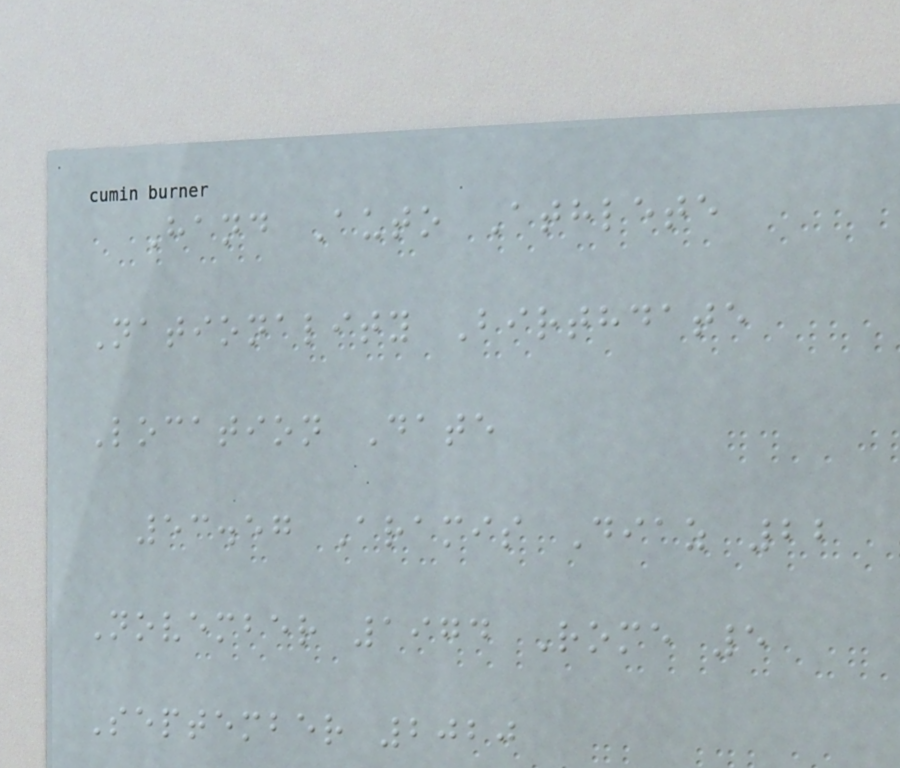Hand Auto Athlete
Nationality Birthdate
Location Date
53.57 Aramis Diaz 22
November 1974 Rome 5
September 2020
